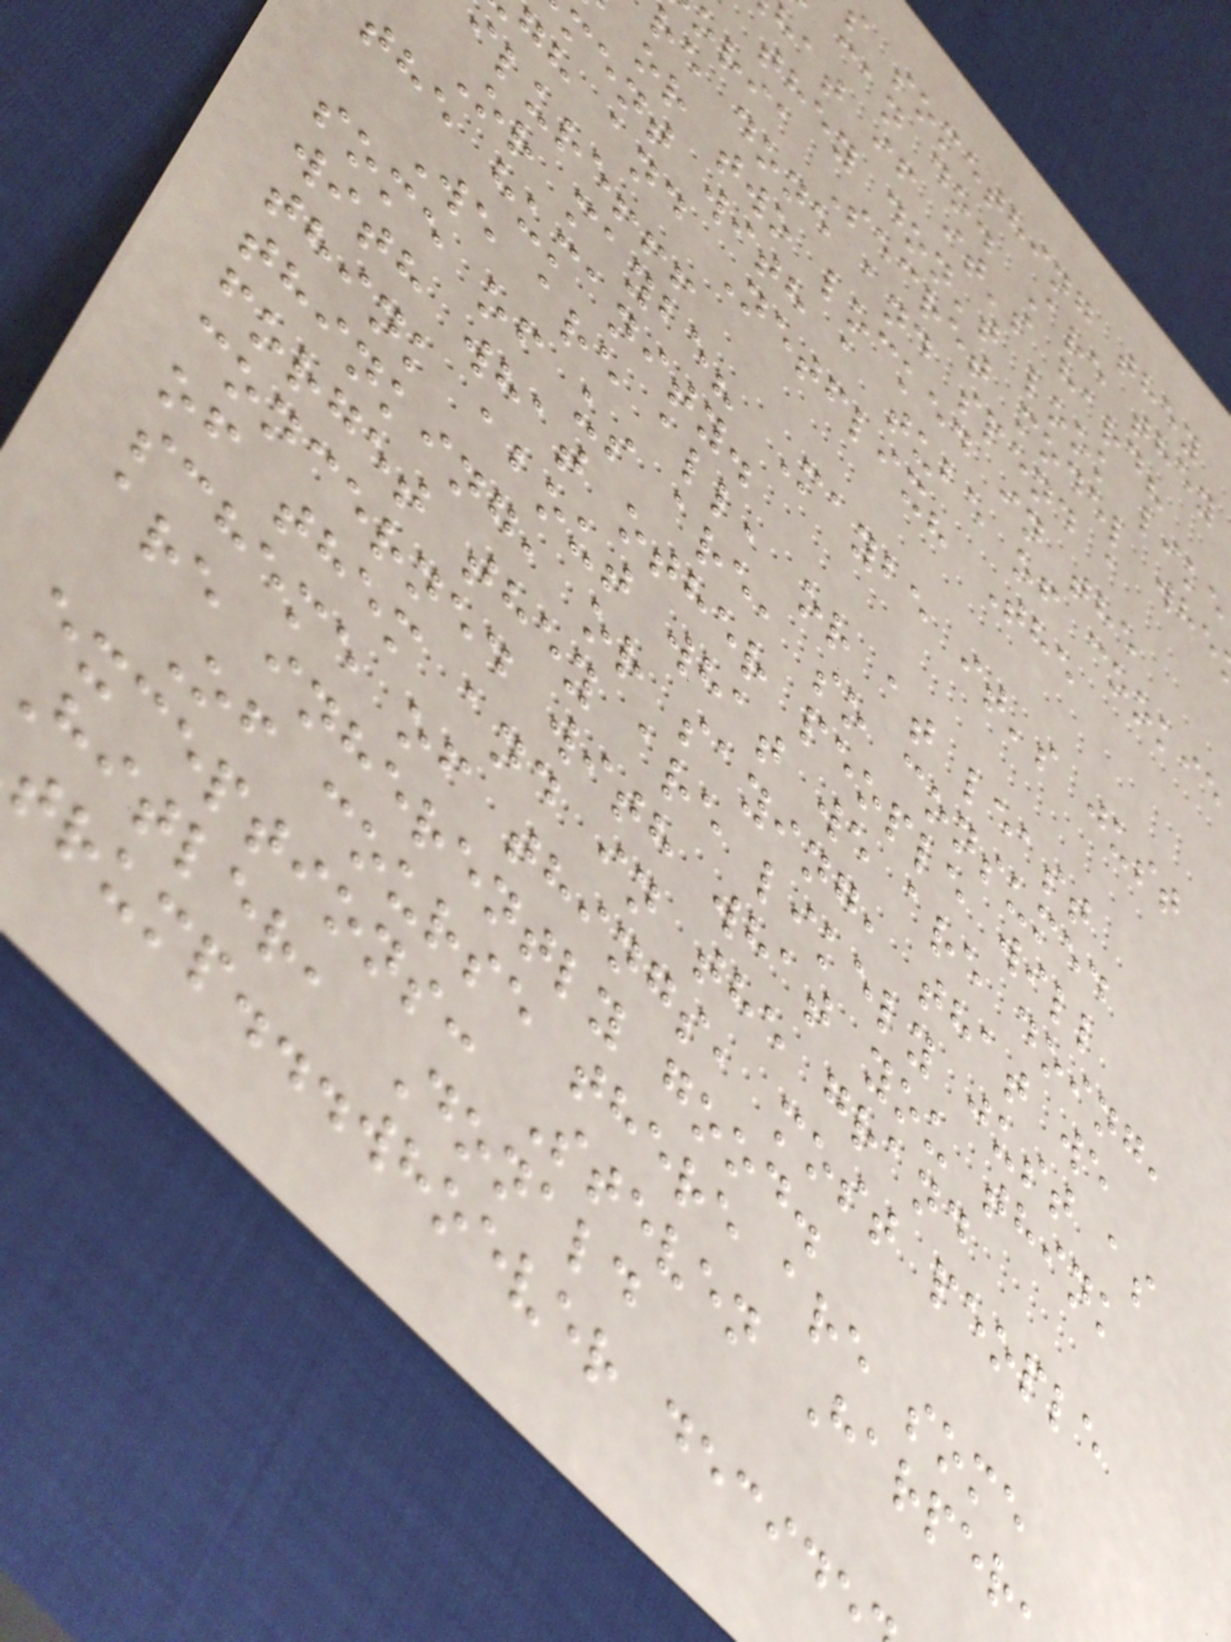s something they
can do. Are they
hat if it's hard?
they don't look like
oria Secret model whe
re done and spend a
or two locked in the
ment with a tube of cookie
gh and Netflix? The
ilure!!!
Or maybe? Maybe it's just
the humanity.
We are all, or at least
some of us are, so consumed
with what other people will
think about what we are doing,
thinking, or saying, that we
forget they are likely just as
concerned with what you think
of them and in the grand
scheme of things, most people
are inherently good.
Of course there are some
exceptions: Steven Harper
hitler, Donald
trump...whoever decide
